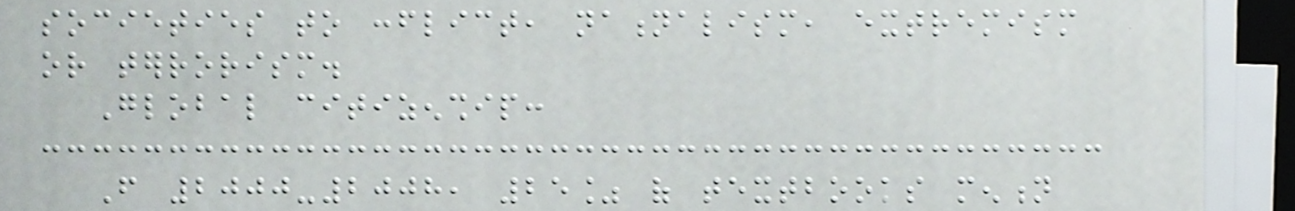societies to conflict, nationalism, extremism
or terrorism.
Global citizenship:
From 2000-2008, 25% of textbooks mention
